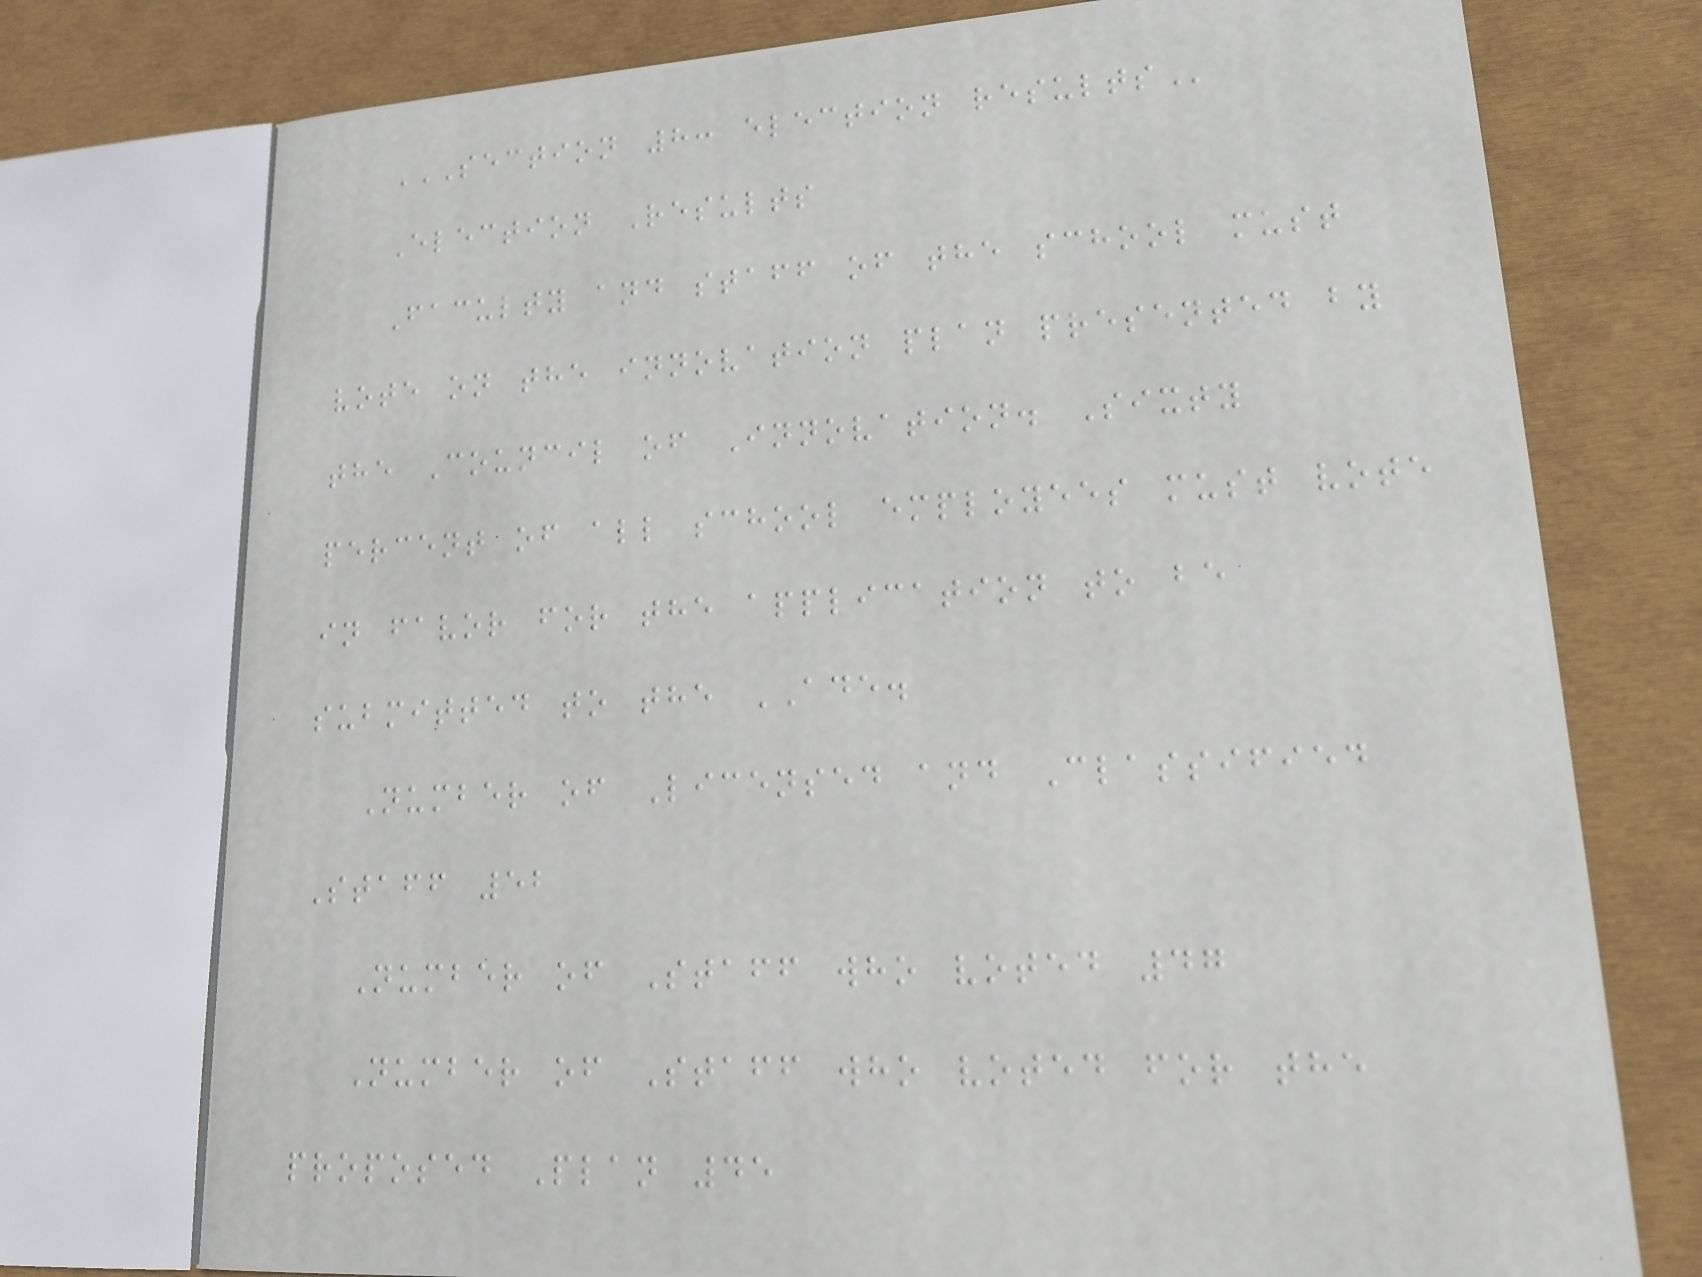SECTION 8: ELECTION RESULTS
Election Results
Faculty and staff of the school must
vote on the innovation plan presented by
the Council of Innovation. Sixty
percent of all school employees must vote
in favor for the application to be
submitted to the ADE.
Number of Licensed and Classified
Staff 52
Number of Staff who voted 47
Number of Staff who voted for the
proposed Plan 45
